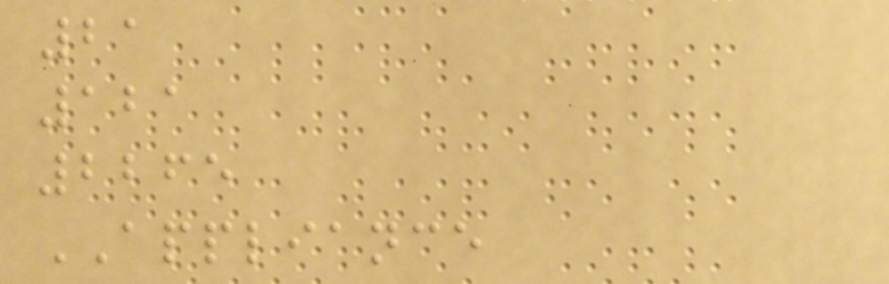21
121
2265
APPLIANCE
